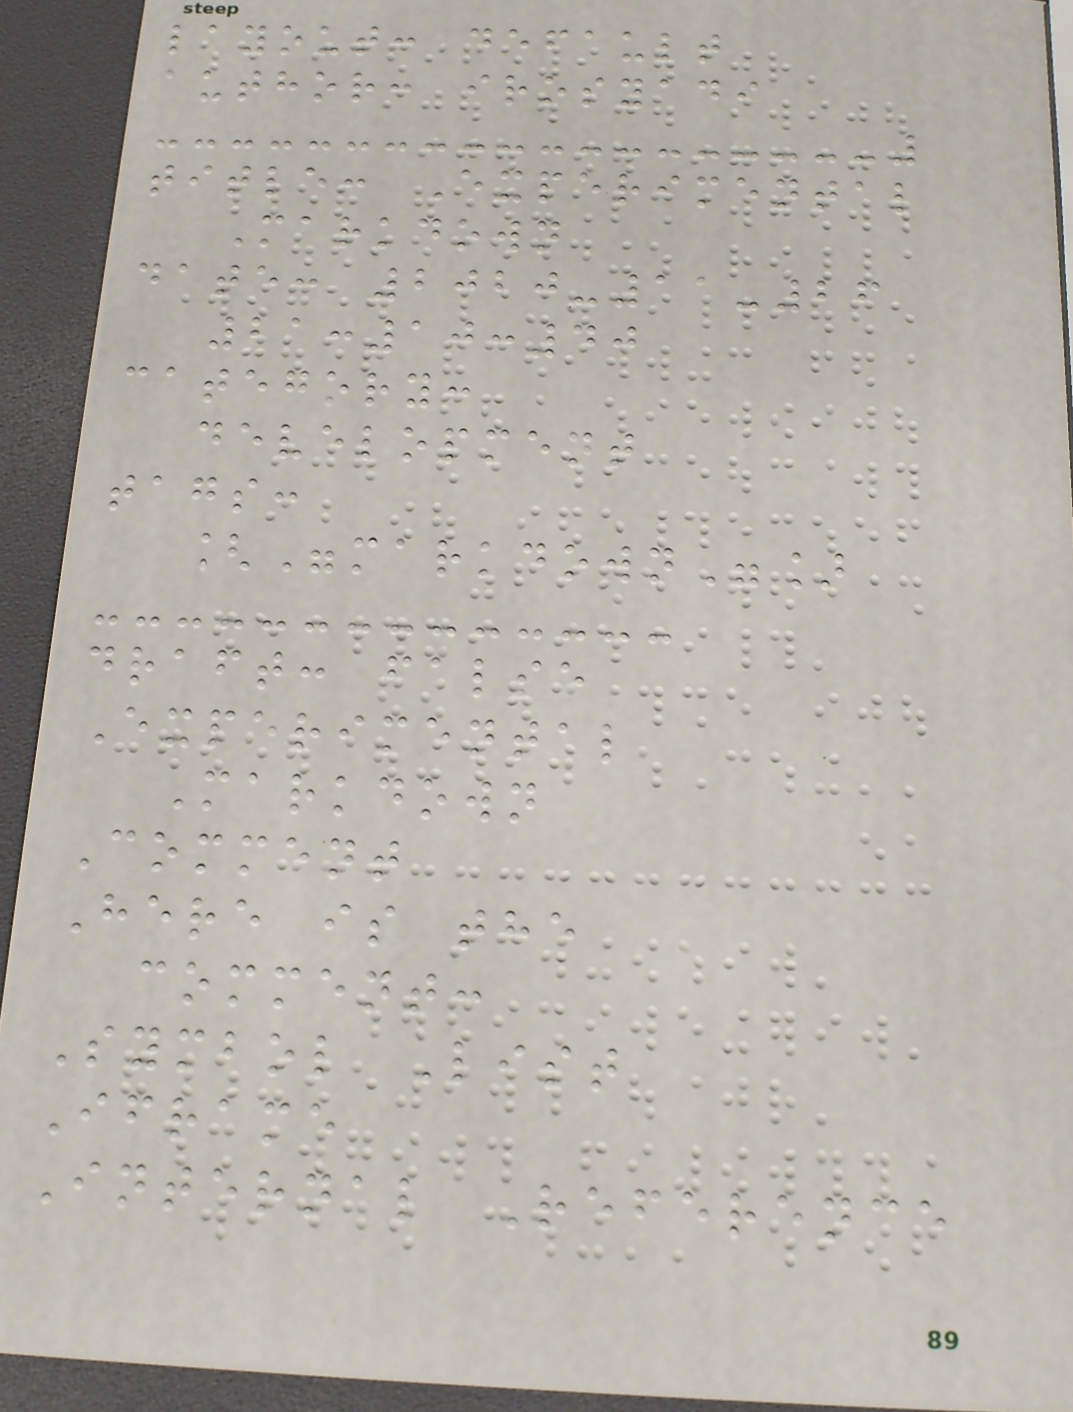layout: default
author: irosyadi
title: Experimental
Markdown
date: 2020-11-26
21:10:40
category:
development
tags:
["markdown"]
draft: false
Experimental
Markdown
Comment
Here is the
comment:
Symbol List
Iframe
Internal Reference
